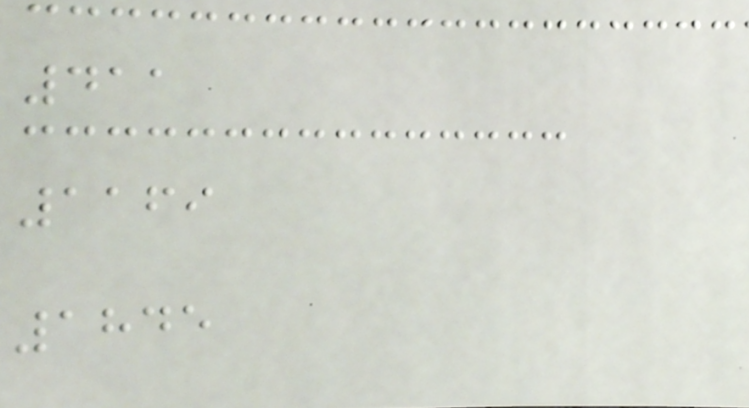411
1169
1845
